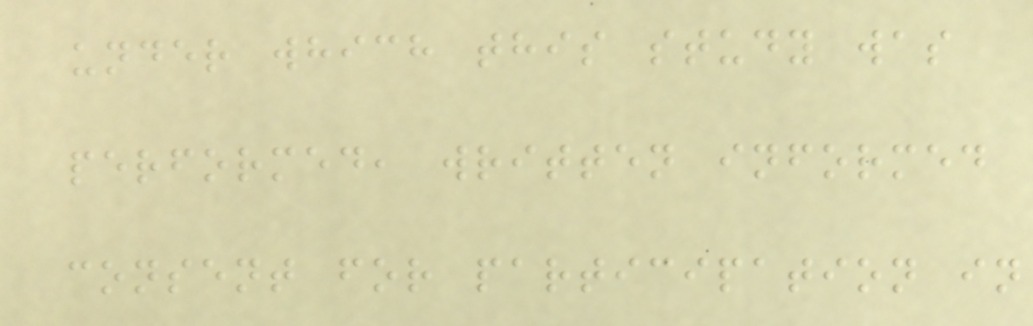under which this study was
performed, written informed
consent for participation in
